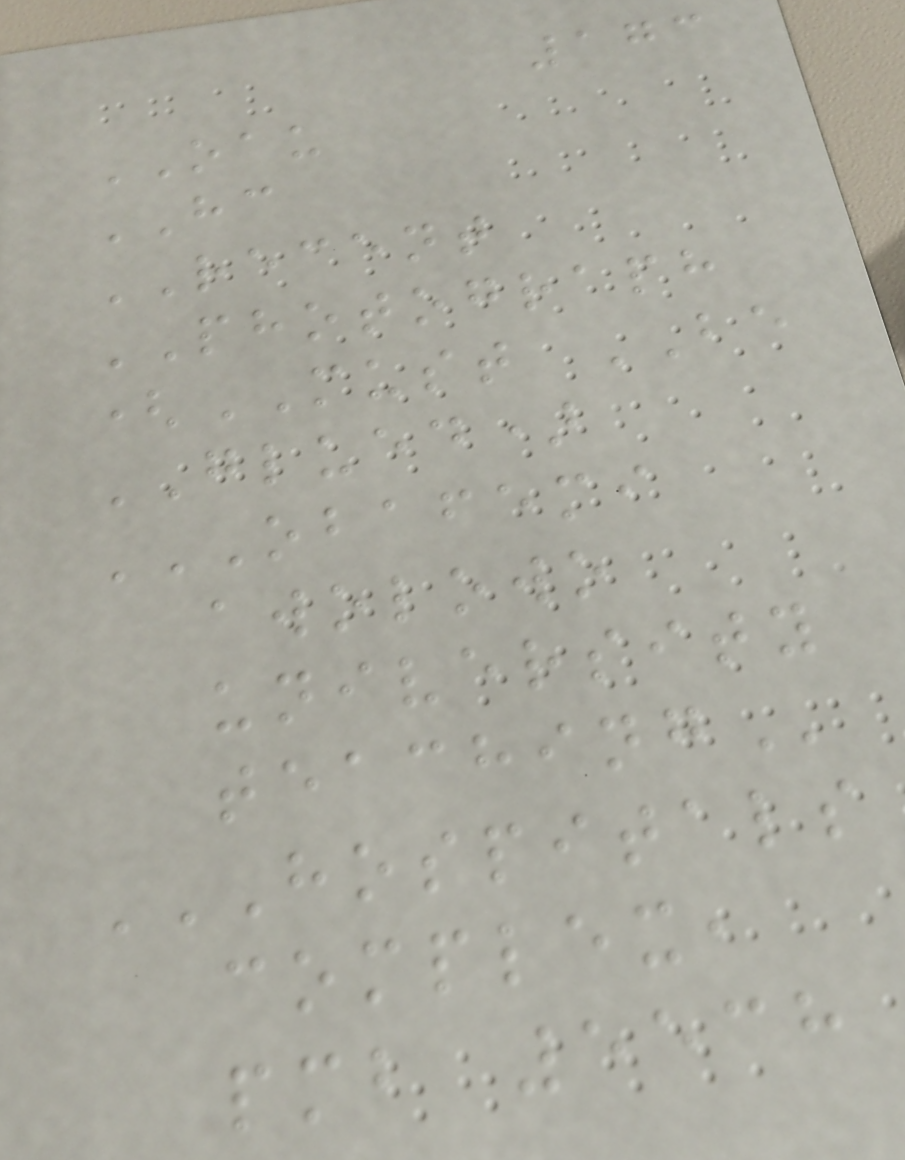173
OAU
HC
RECENT
PHOTOGRAPH
(MUST BE
GLUED)
OBAFEMI
AWOLOWO
UNIVERSITY
TEACHING
HOSPITALS
COMPLEX,
PMB 5538
